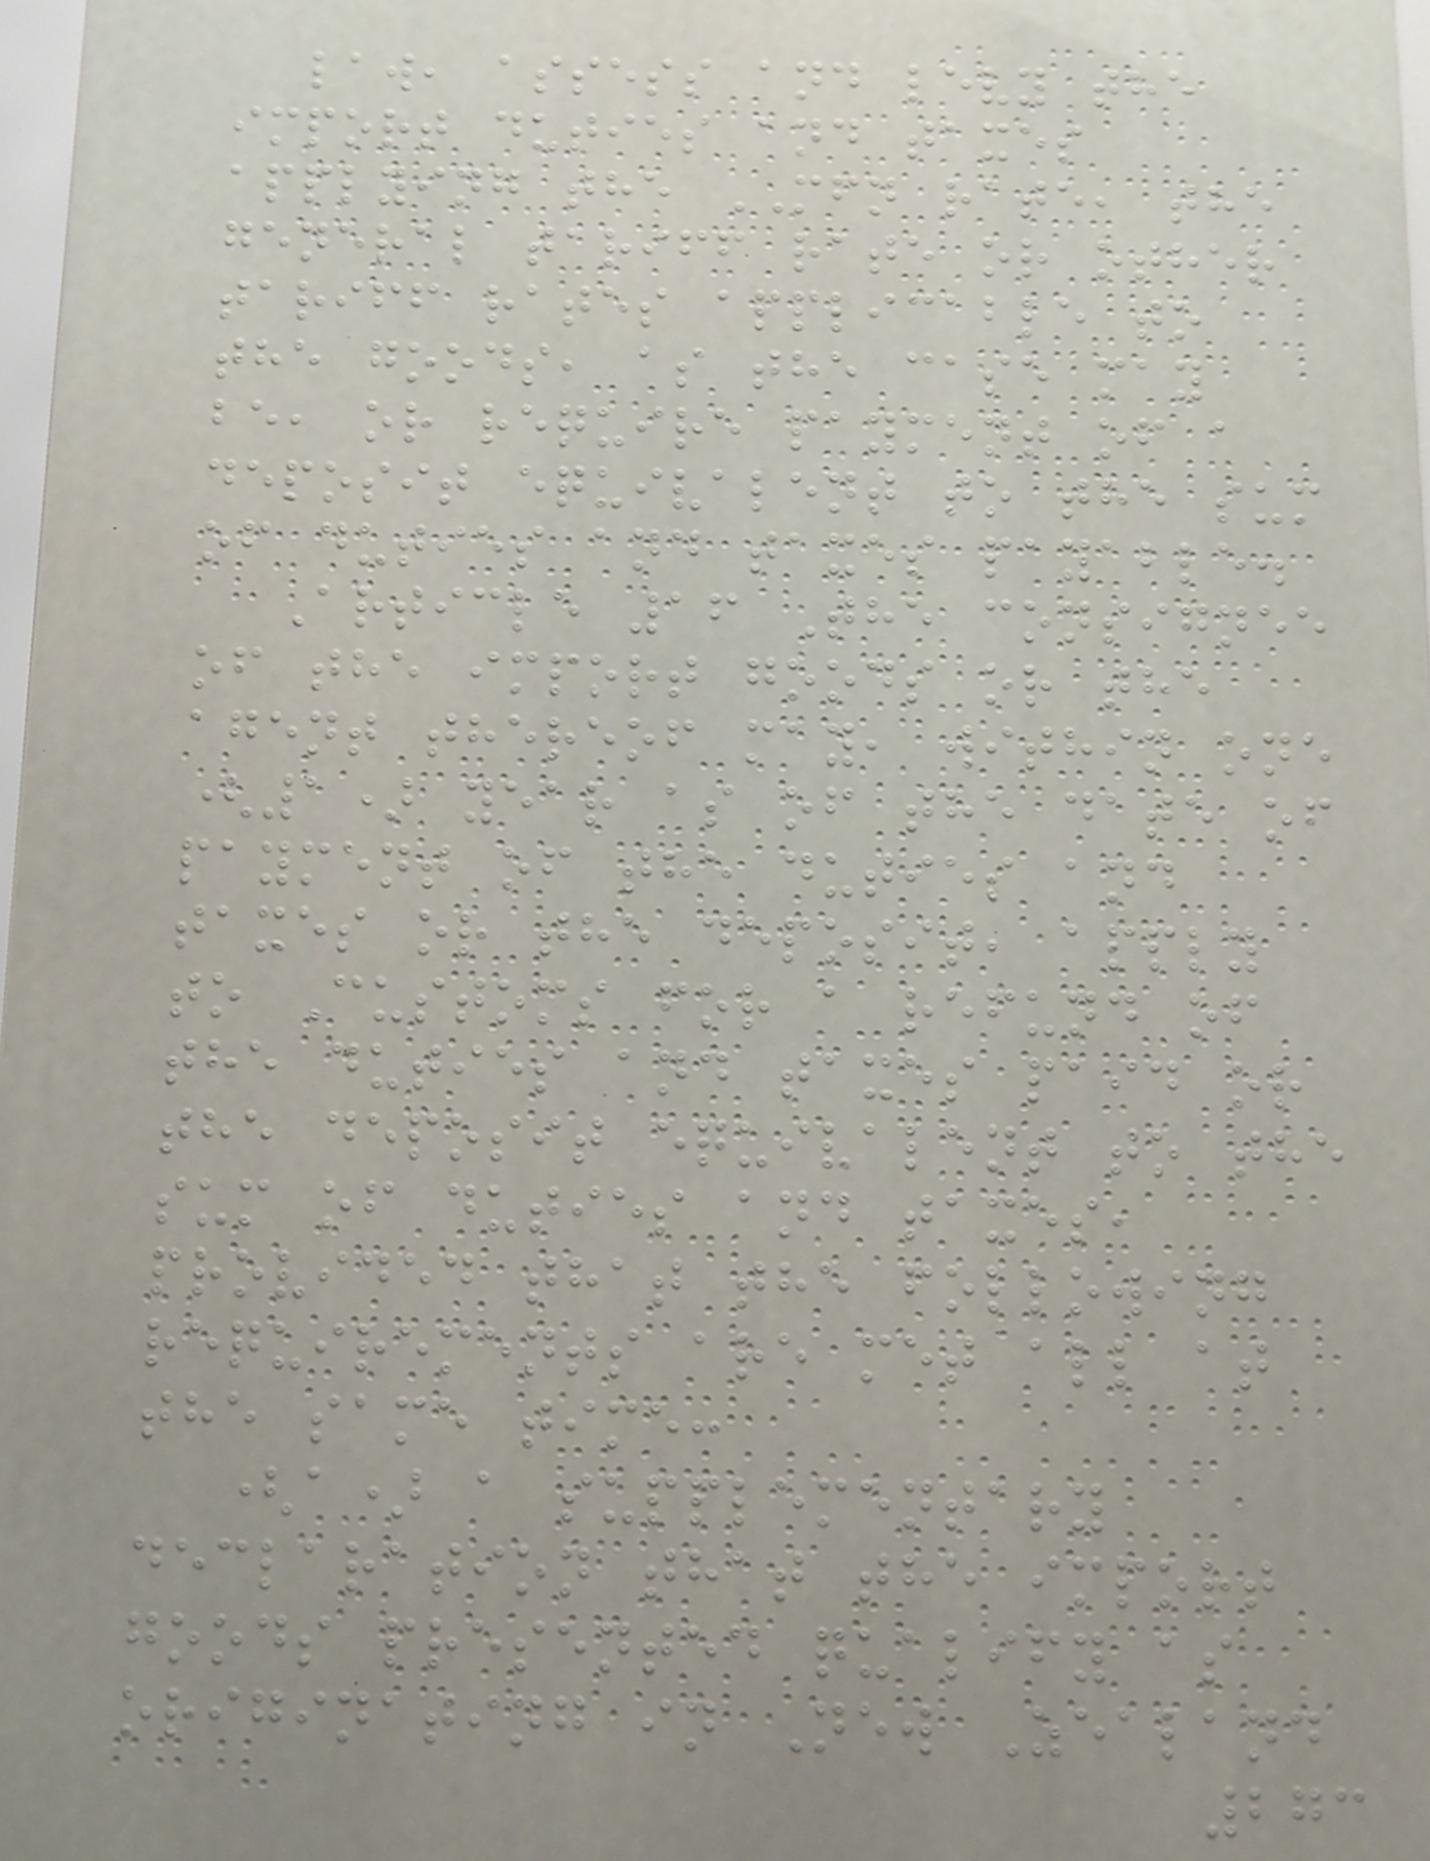law, assess and levy the
import duties and taxes
applying the MFN rate, the
general tariff rate or other
tariff rates applicable to
the goods, as the case may
be, or require payment of a
deposit equivalent to the sum
of duties and taxes payable.
Article 16 The consignee
of the import goods or the
agent thereof may, within one
(1) year as of the date of
payment of the duties and
taxes or the deposit, apply
to Customs for a refund of
the duties and taxes paid or
the deposit equivalent to the
sum of duties and taxes,
provided that the following
requirements are met all at
the same time:
(a) a supplementary
declaration that the import
goods presented qualify as
originating in New Zealand
273
